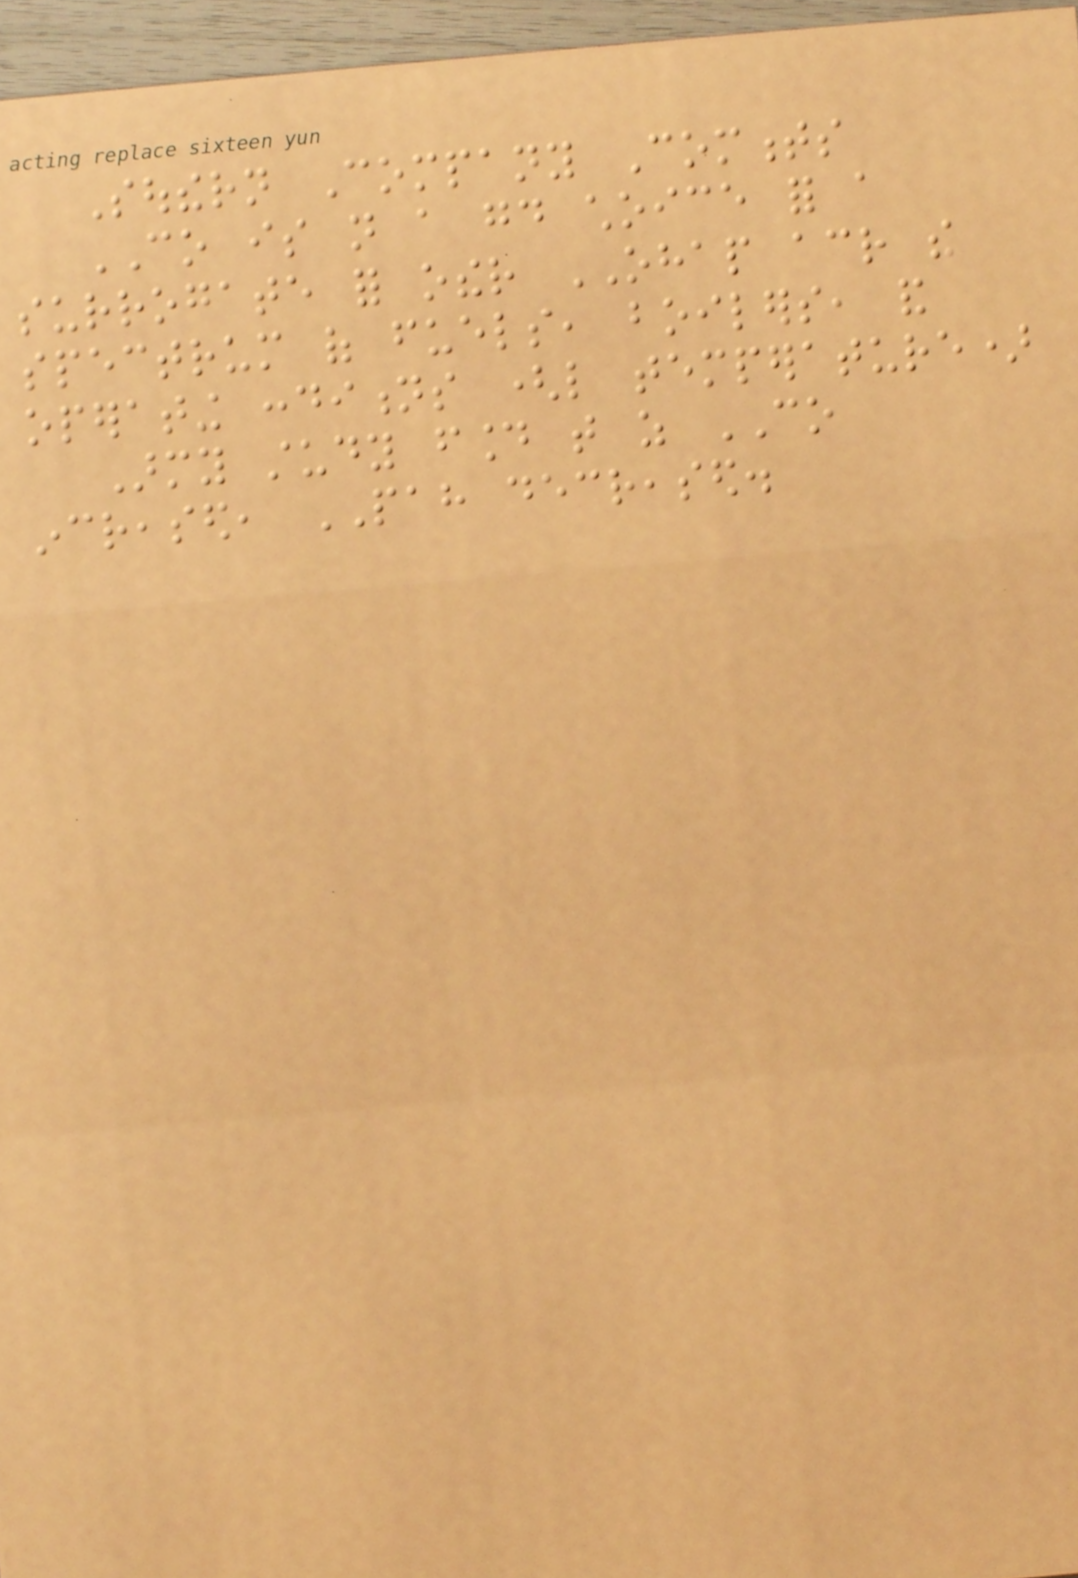Southern Company Comments
CO is not a good choice for a
surrogate for other OHAP across the
spectrum of fuels, boilers, and
operating conditions (like temperature)
Army study found that as CO
increased, PAH decreased.
